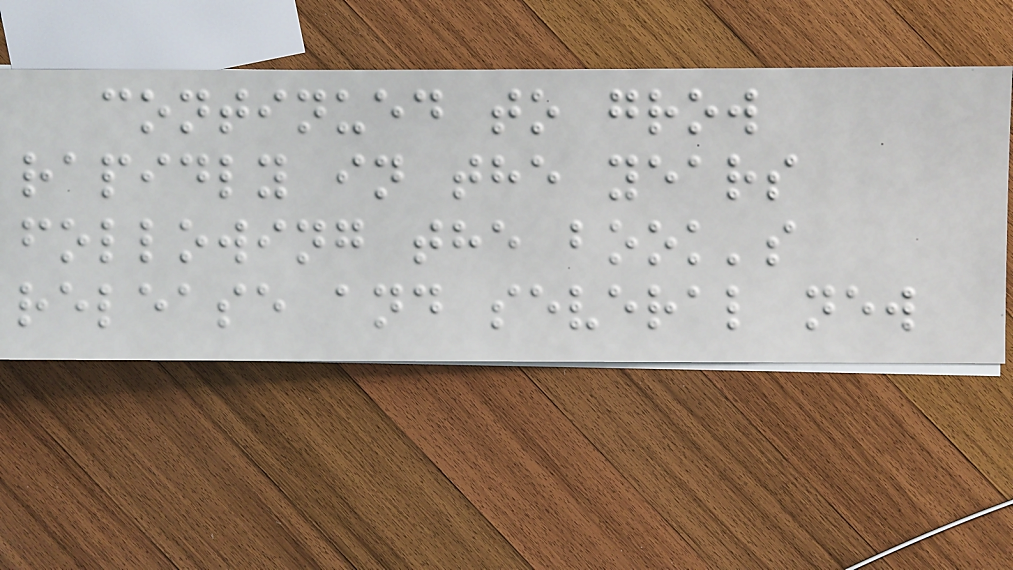continued to grow
rapidly in the years
following the book's
release and several new
